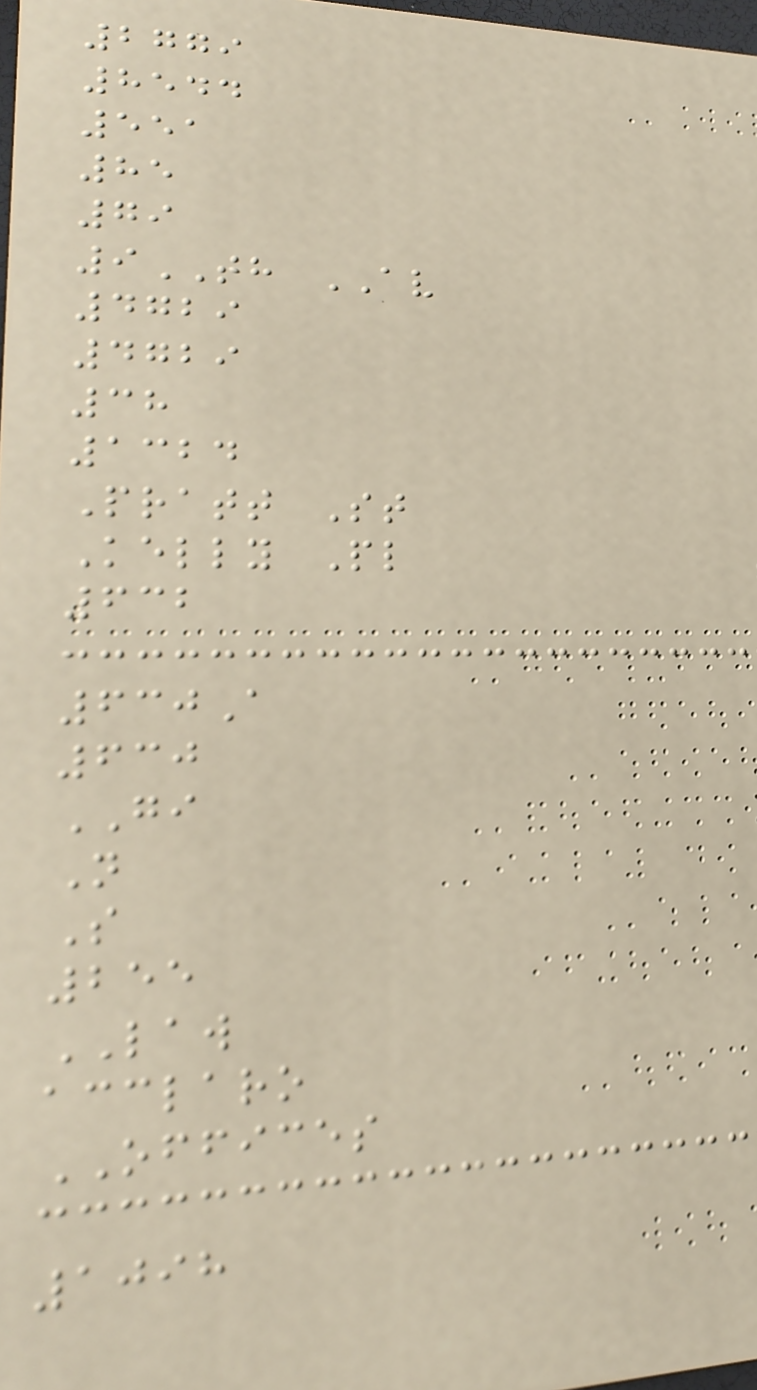2779
8544
551
85
79
9TH AV
4729
4729
38
1324
Pratt St
Kelly Pl
632
630A
630
GI
N
S
255
LAW
acclaro
OFFICES
1098
